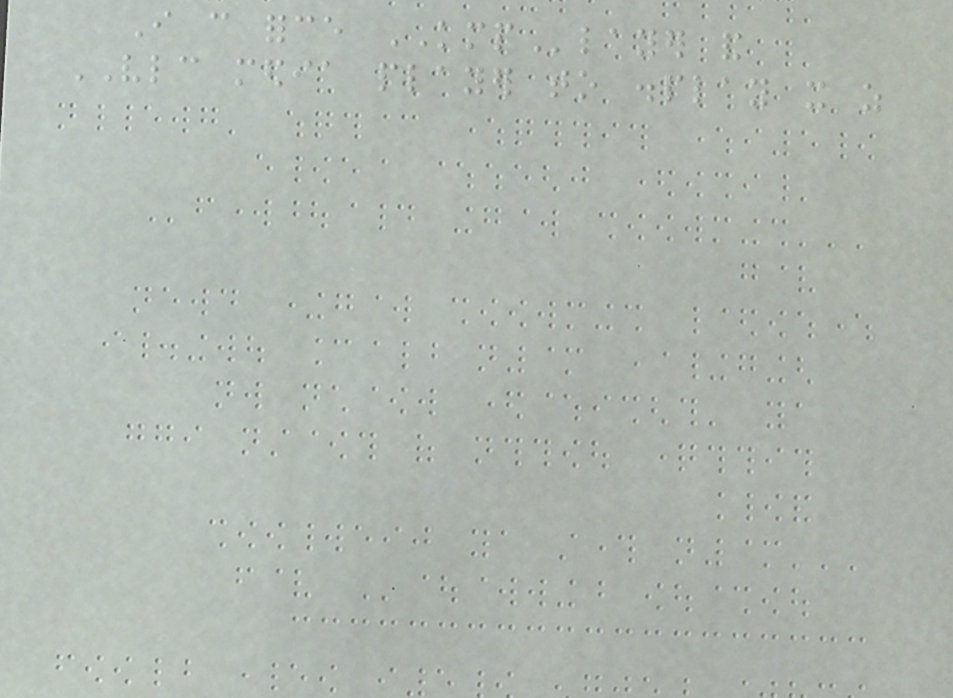I can force KMPlayer and
VLC media player to display it as
